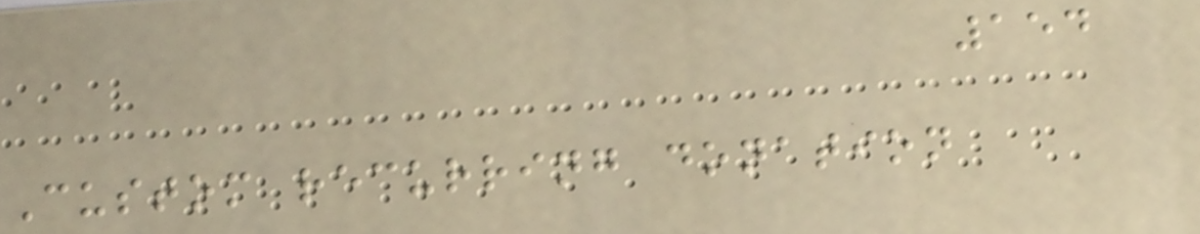154
Custom recurring donation
